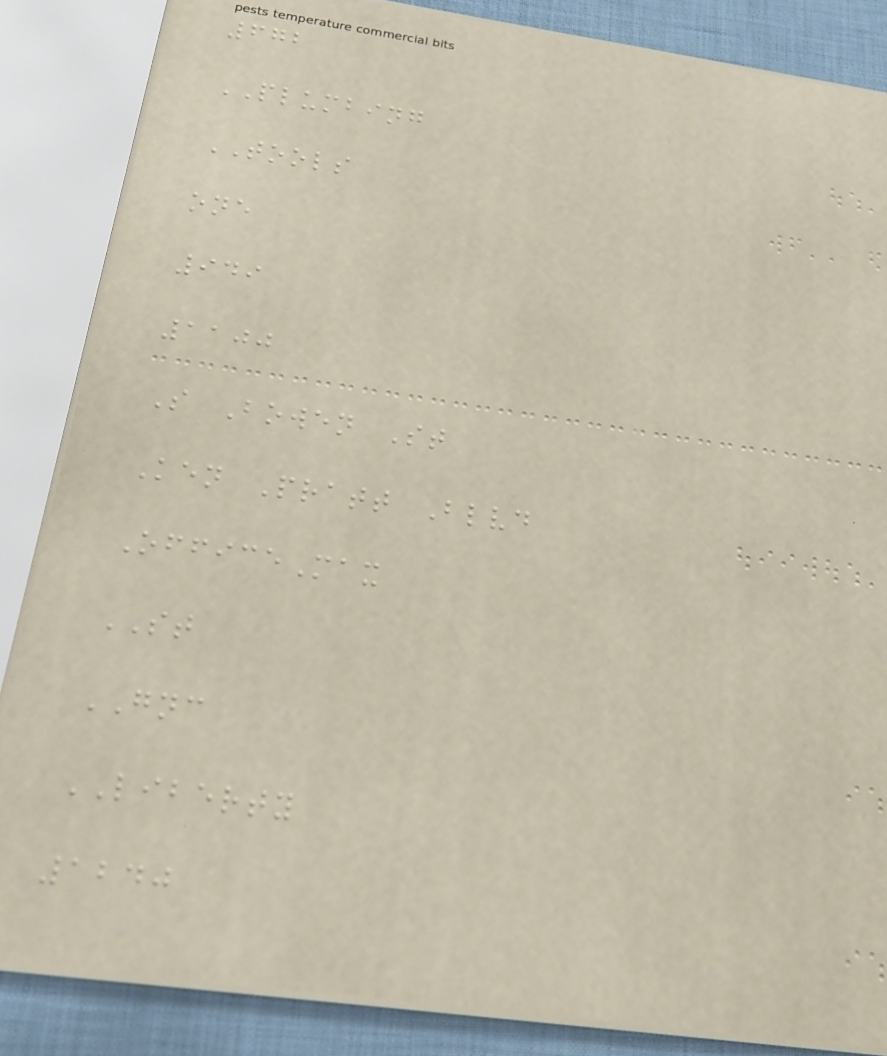672
PLUMBING
TOOLS
one
949
1100
S Bowen St
Ken Pratt Blvd
OfficeMax
ST
GNC
LIBERTY
1240
